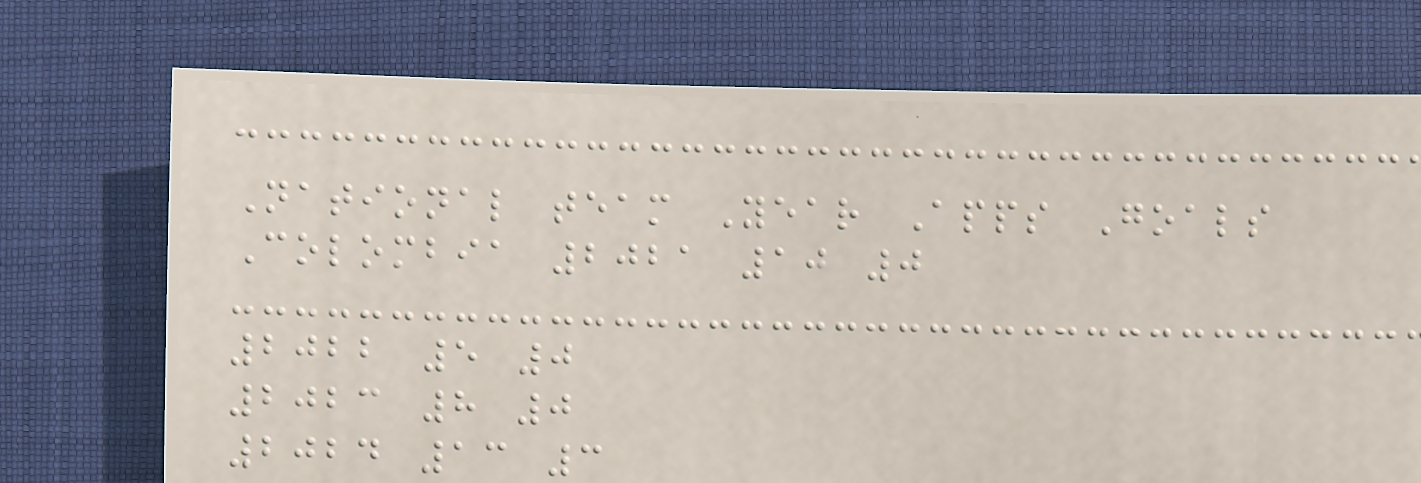National team Year Apps Goals
Colombia 2021 10 0
2022 5 0
2023 8 0
2024 13 3
